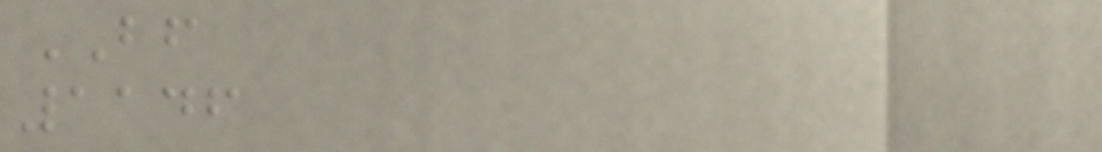BF
1146
